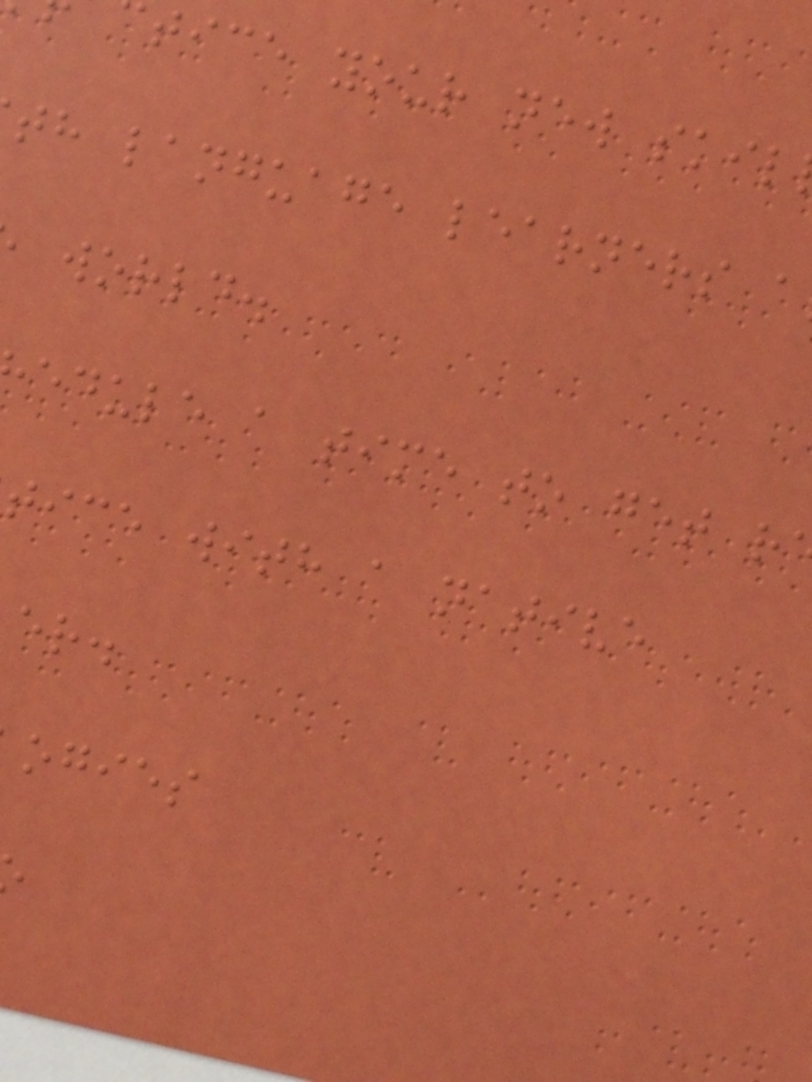tice your new skil
th language learners a
world.
edule a time to get r
tice with a native
ogies
